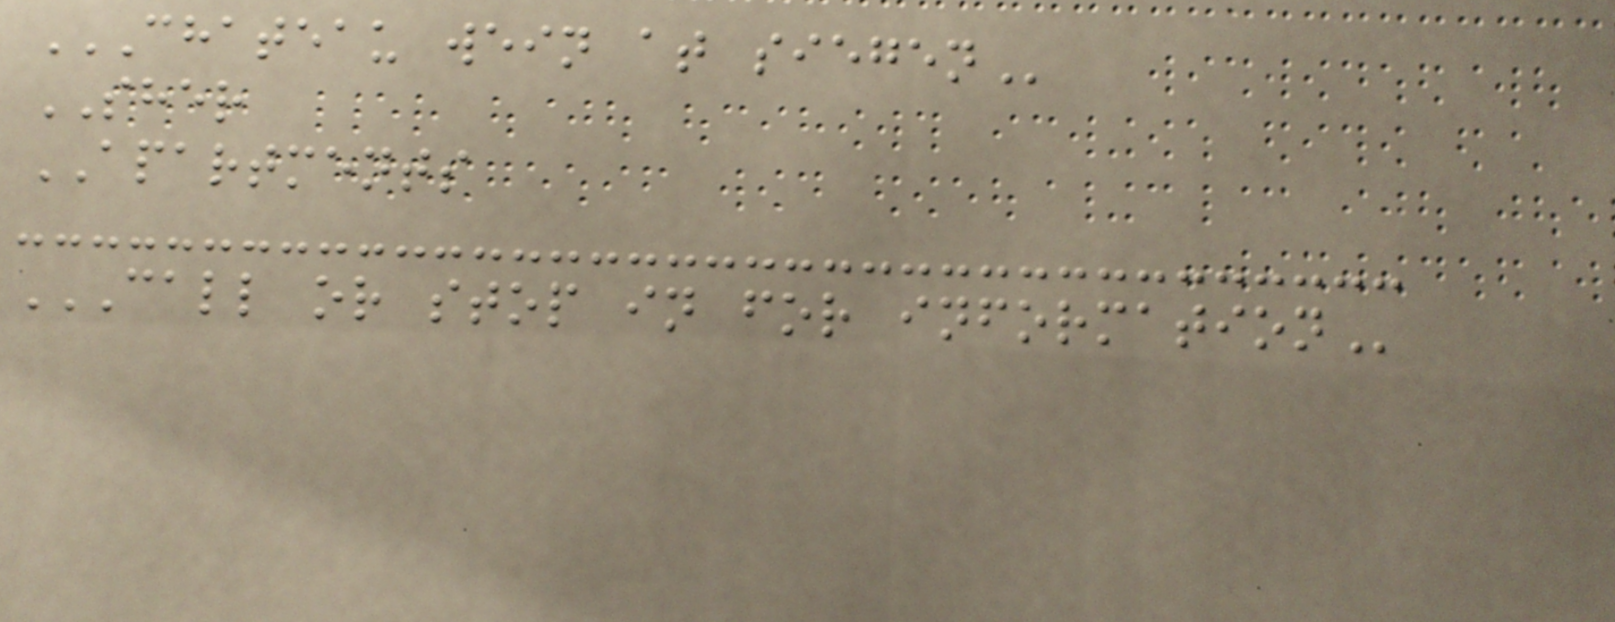CHATEAU WEIN AT SIEGEN
SHER
APARTMENTS
CALL OR STOP IN FOR INFORMATION
